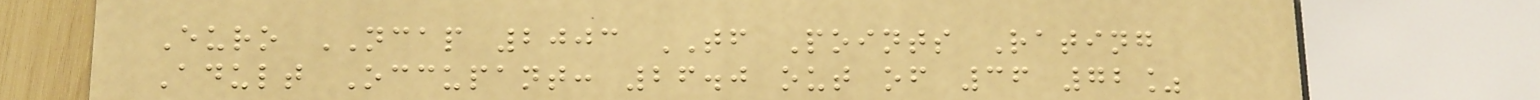Euro NCAP 2003 TF Points Rating
Adult Occupant: 26.0 out of 36 72%
